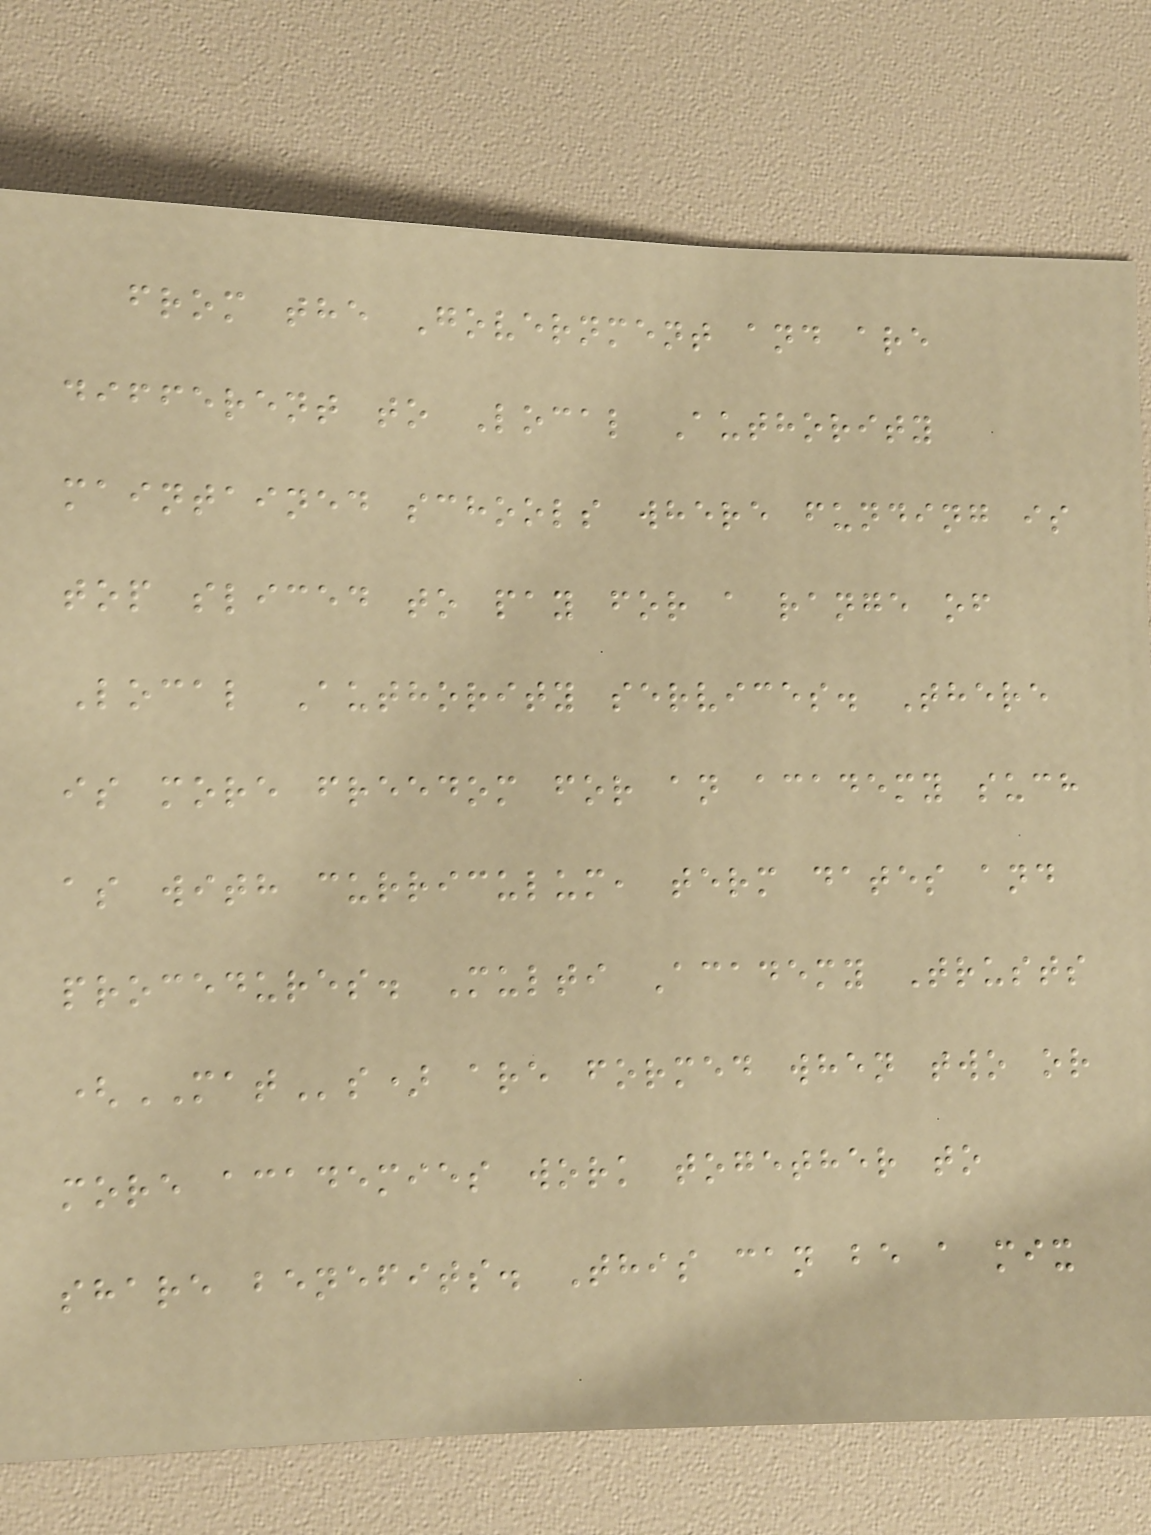from the Government and are
different to Local Authority
maintained schools where funding is
top sliced to pay for a range of
Local Authority services. There
is more freedom for an academy such
as with curriculum, term dates and
procedures. Multi Academy Trusts
(MATs) are formed when two or
more academies work together to
share benefits. This can be a mix
